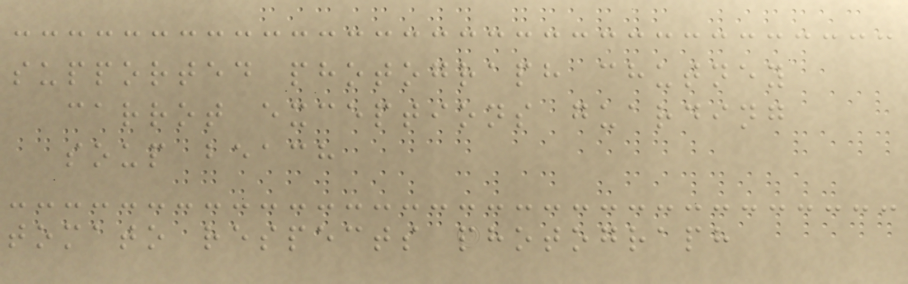supported photograph chutney
carrot exceptions guarding
soup beach
tomato respects photograph
